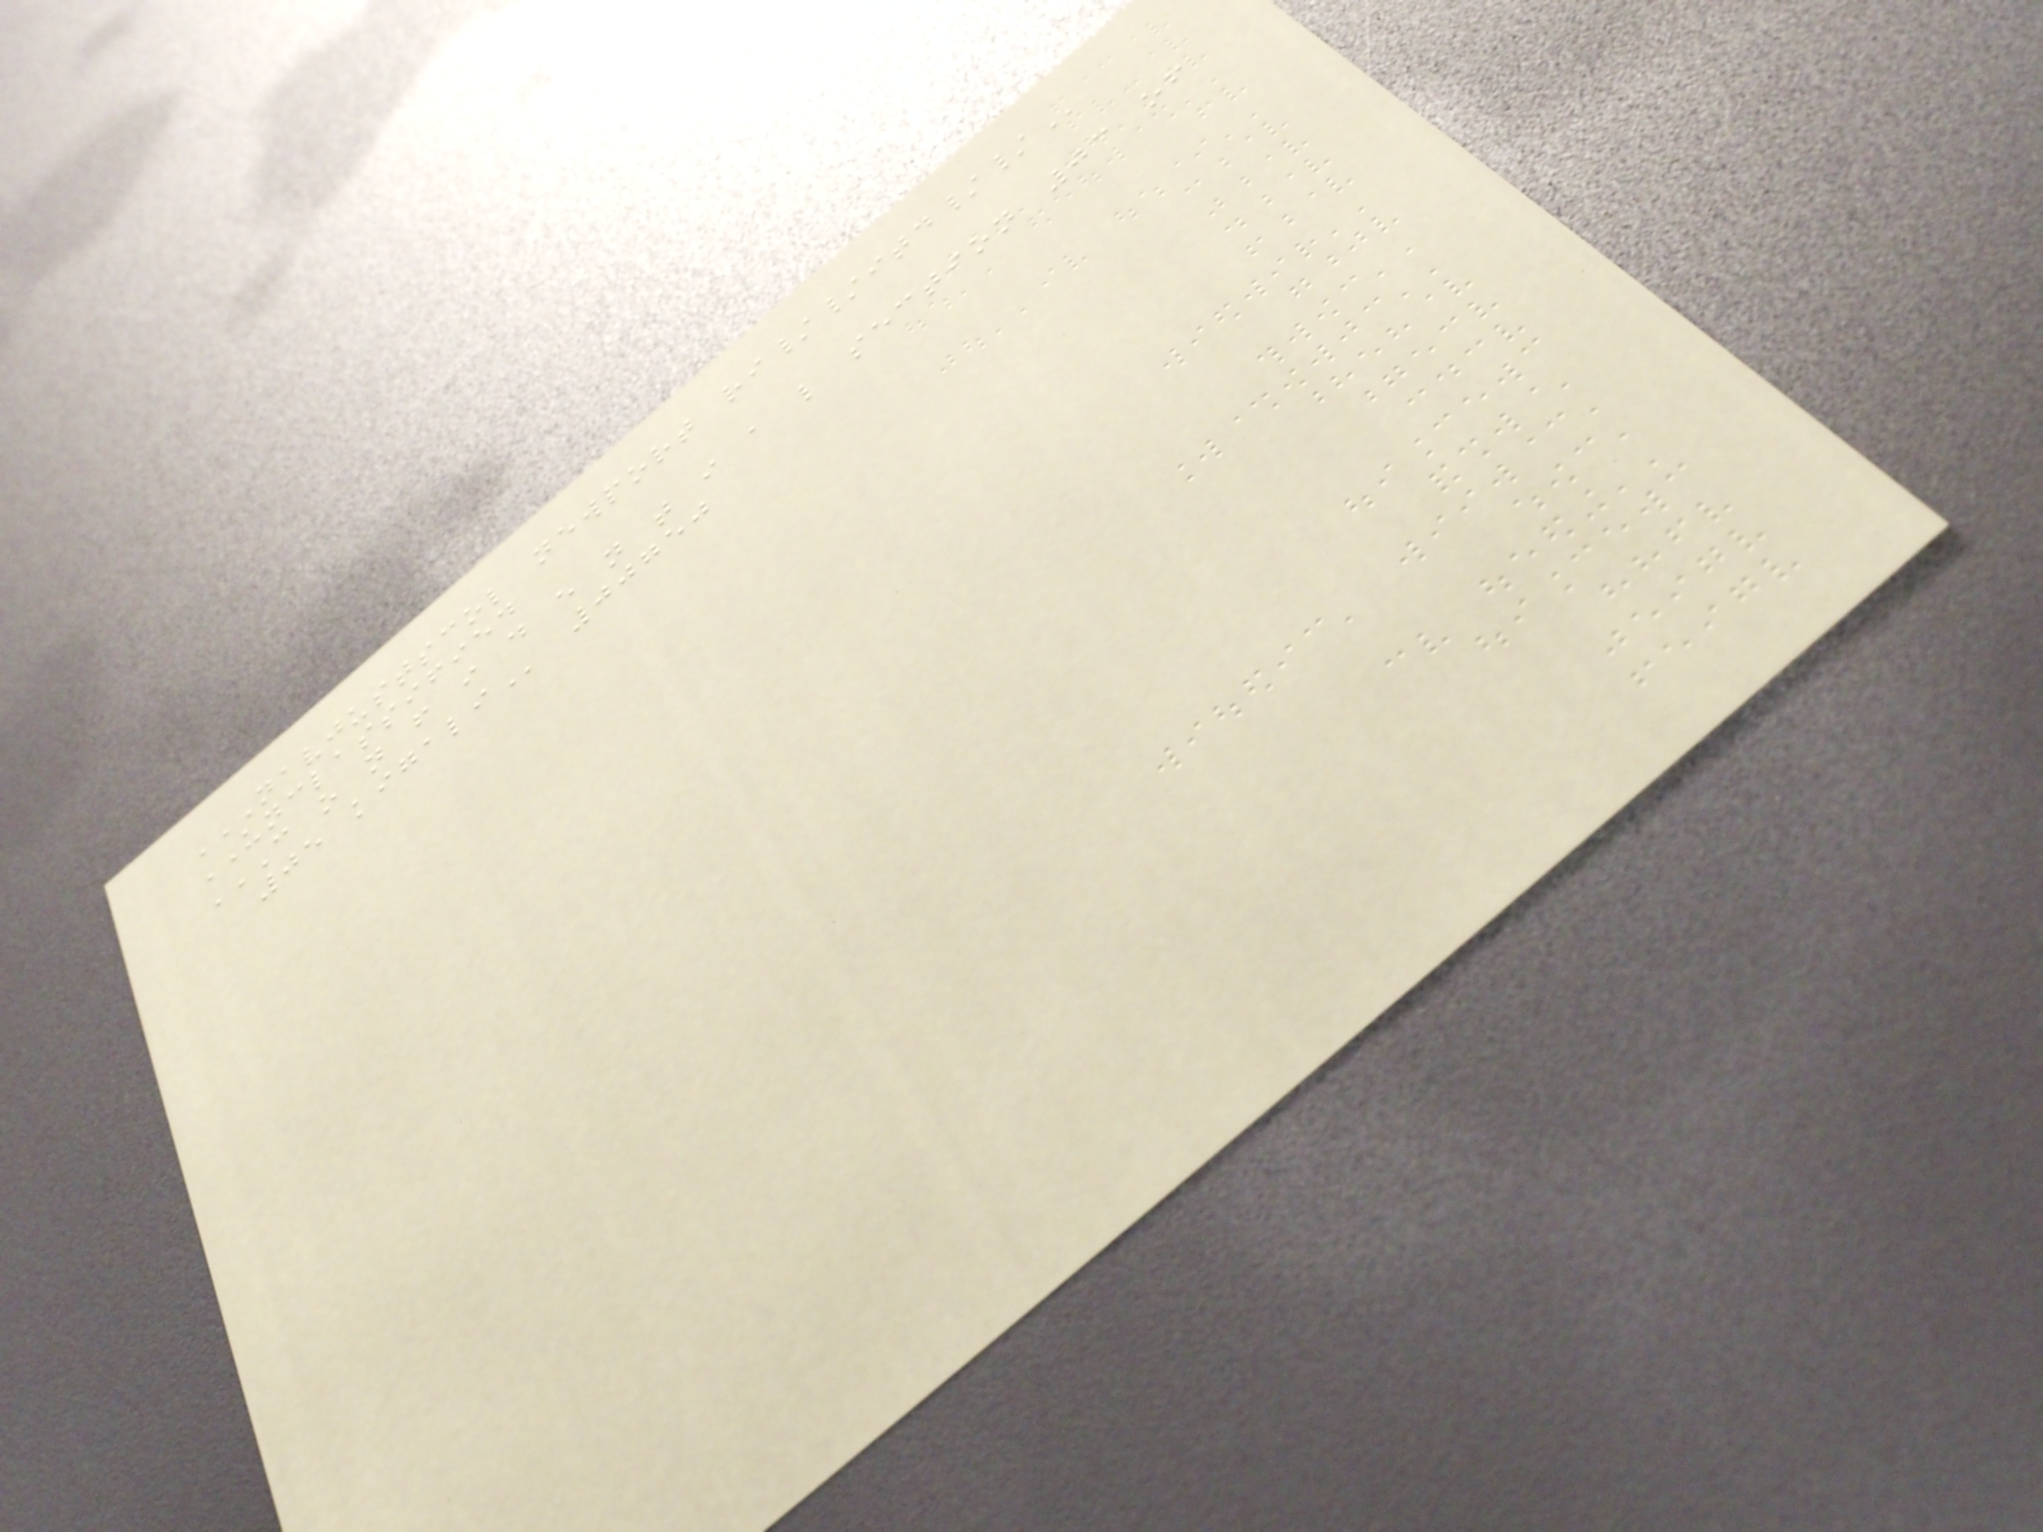NAVJUSTSCOL NEWPORT RI//ITD//
UNCLASSIFIED
C O N F I D E N T I A L SECTION 03 OF
05 KIGALI 00750
